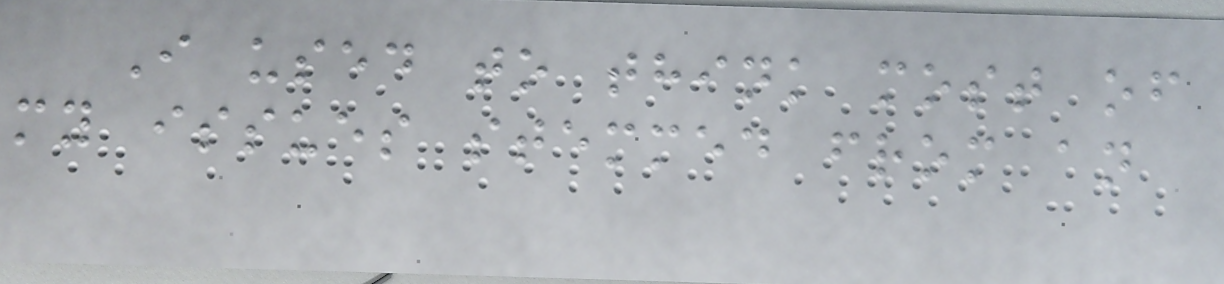I used to think most of
my issues stemmed from an
